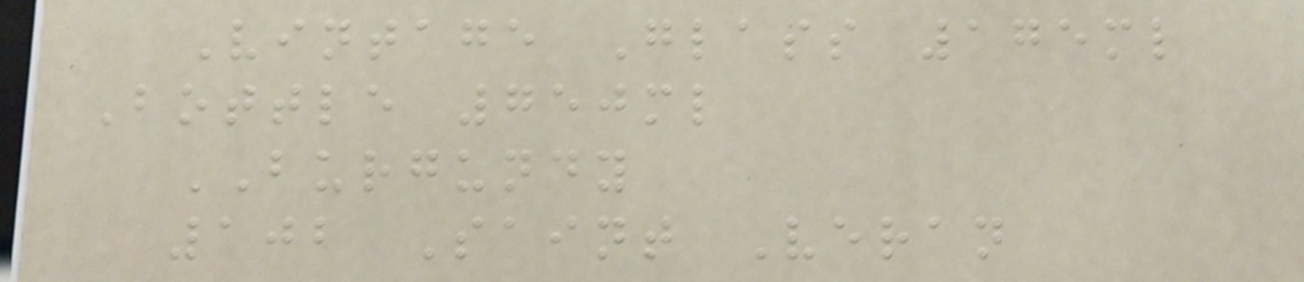Vintage Glass 175ml
Bottle 750ml
BURGUNDY
102 Saint Veran
